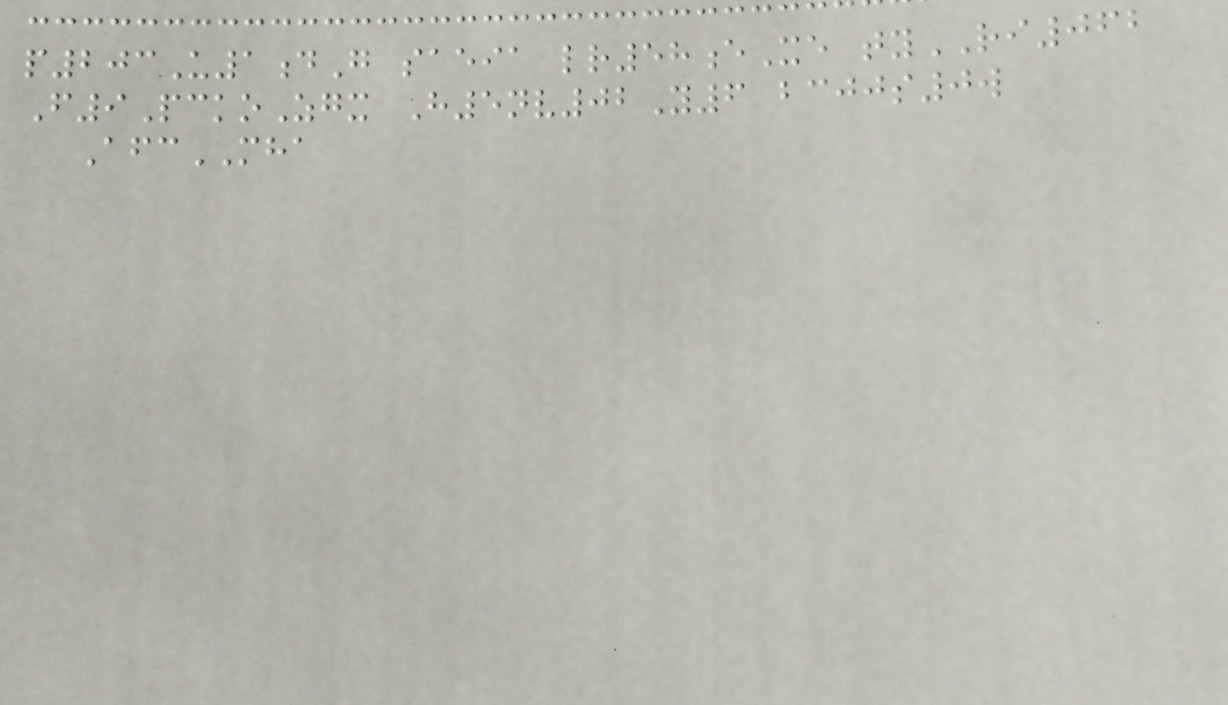p203U1dG saeia lr58eXe tyRI062
F9PckoZgx H5nv02Y6 bcjjs0w
AfcMHA
